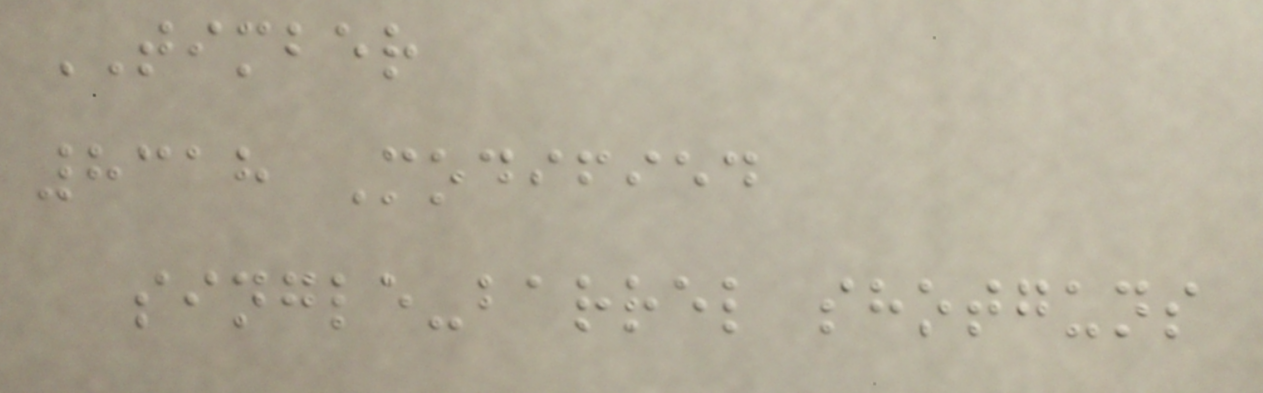TIMBER
8318 Modified
single-barrel shotguns
